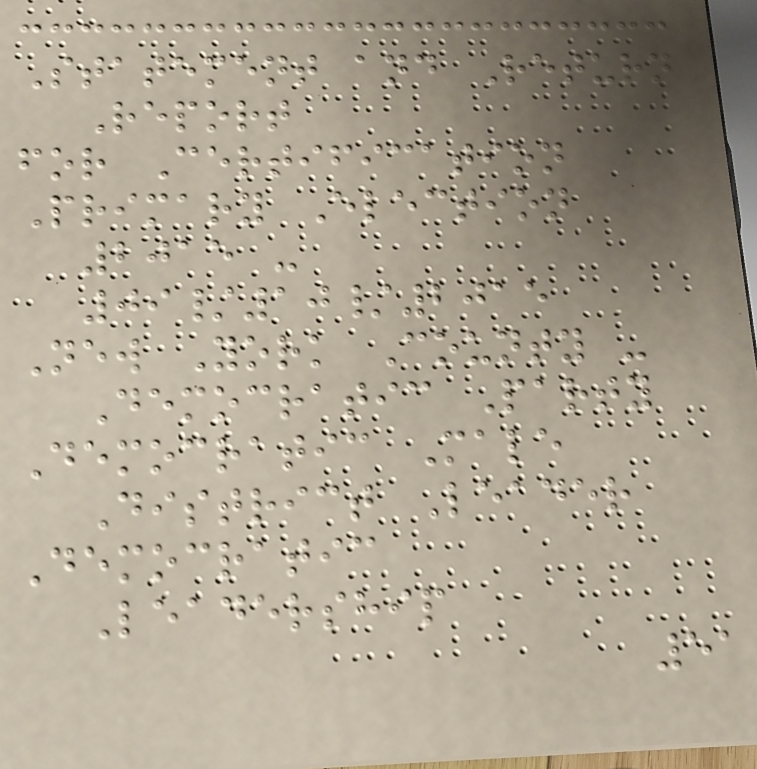Statement and Return
Report
for Certification
Primary Election
2015 -
09/10/2015
New York County -
Democratic Party
Democratic Male
District Leader
Democratic
Leadership
51
